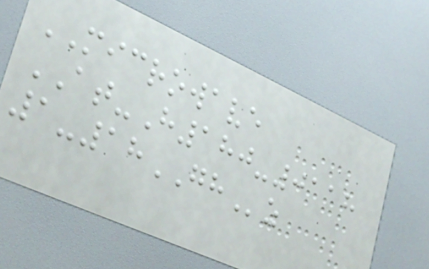MICROWAVE
AT-H180-0118
1-18GHz
